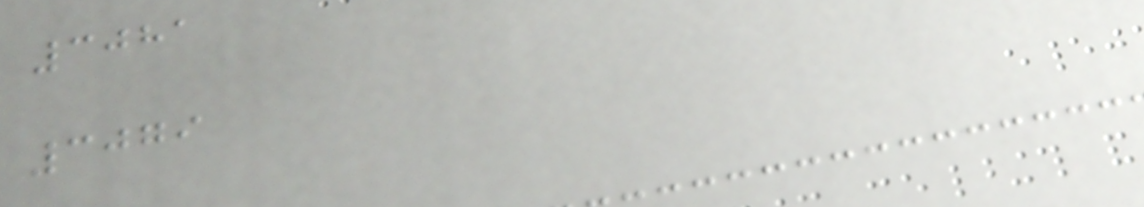3081
3079
